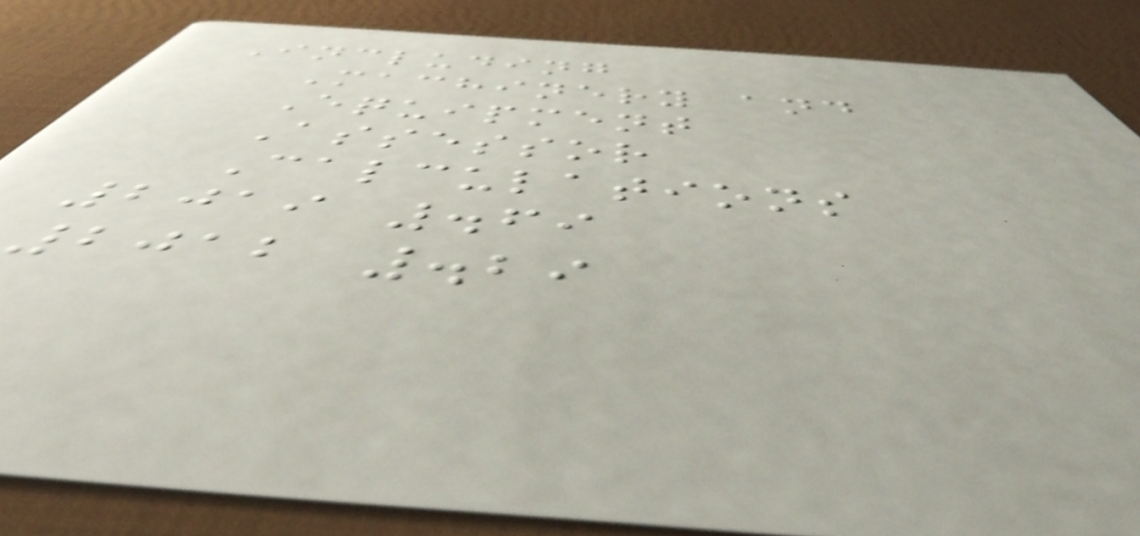Including
Machinery and
Equipment
Assessor
Calculations
2019 .69
2012 .29
